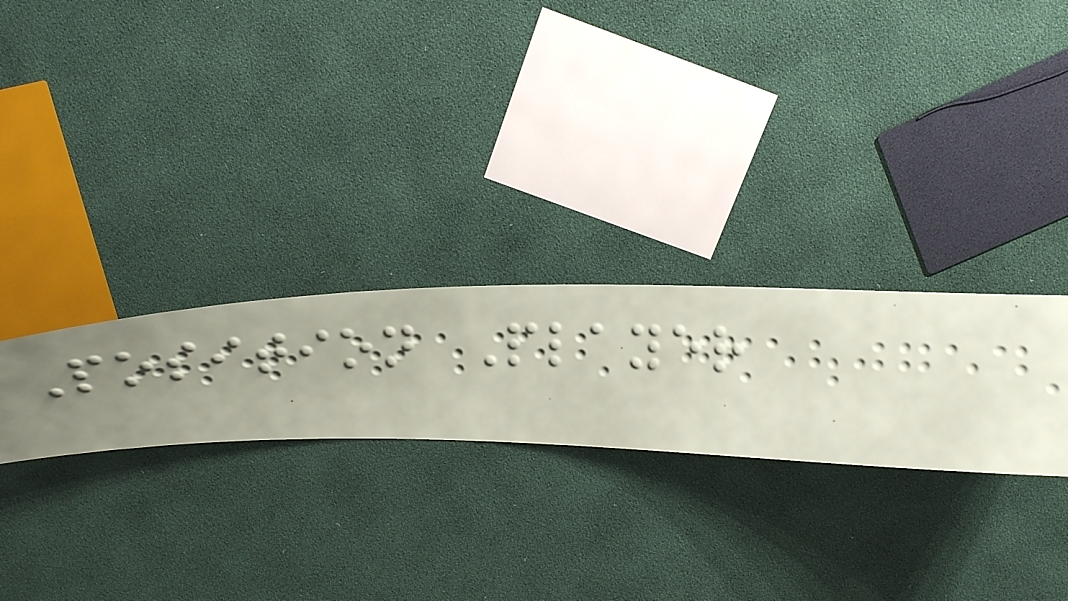Position Player
